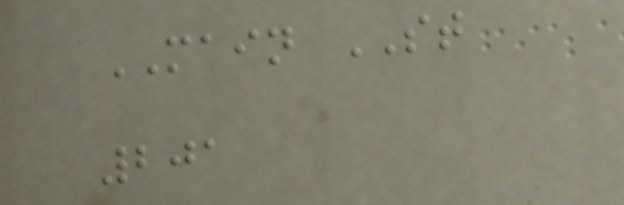MAIN ST
201
